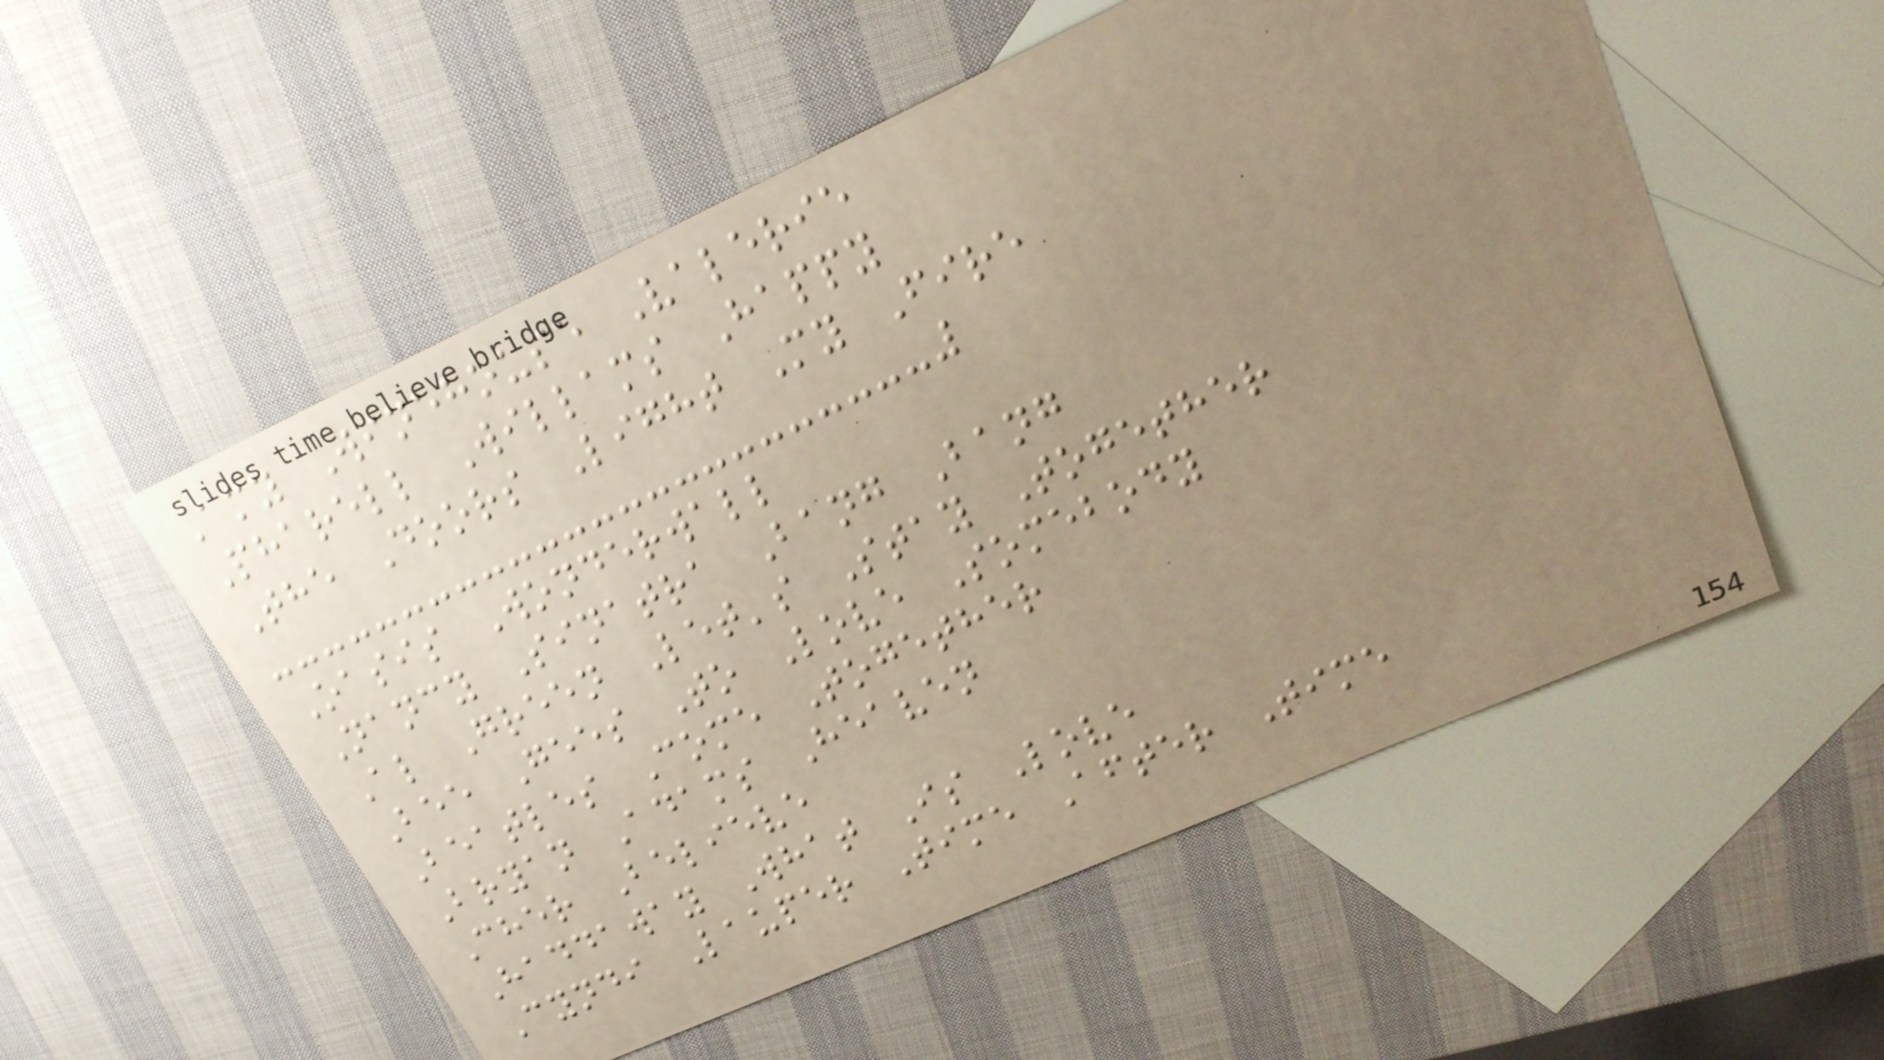Amy Winehouse Valerie
Pharell Willams Happy
The Doors Light My Fire
Oasis Wonderwall
Nancy Sinatra Bang Bang
Al Green Let's Stay Together
Bee Gees To Love Somebody
Beatles Come Together
Bryan Adams Heaven
Cher Believe
Haddaway What Is Love
Cyndi Lauper Time After Time
